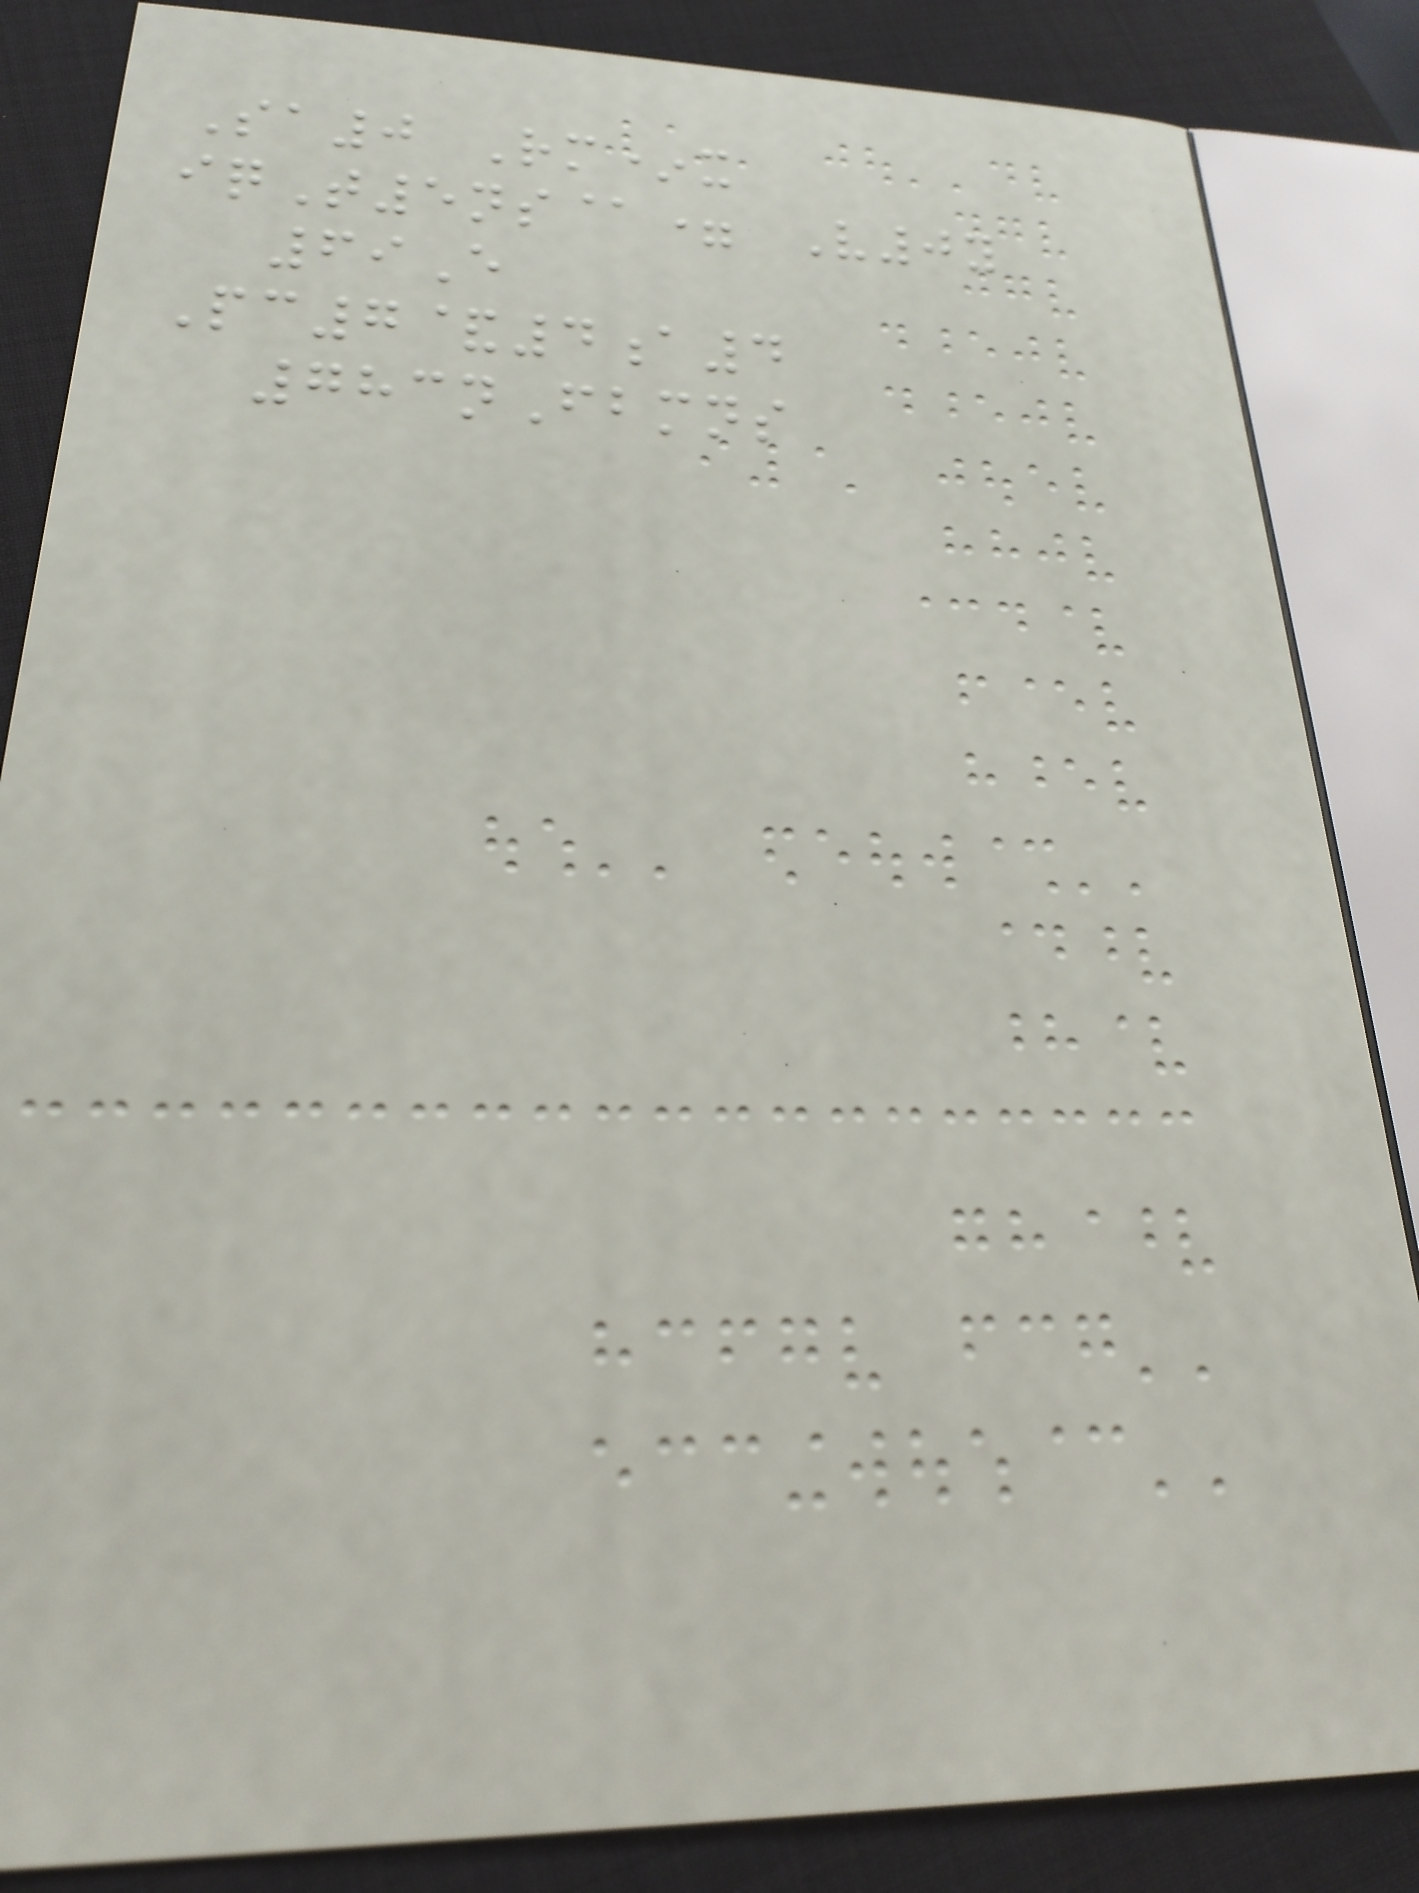Sa0 Rm*x
iqT5ns@= V0y
69E
Pc7&4a4
783nFbmns
